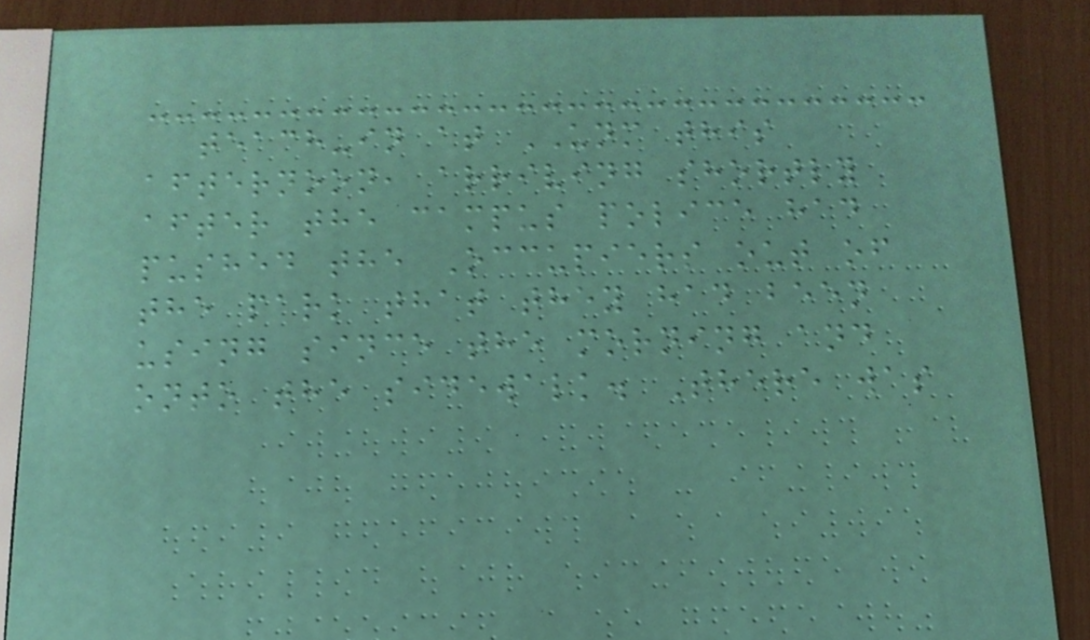teach-in at UNM this
afternoon, arriving shortly
after the campus police had
pushed the Occupiers out of
the park that they had been
using since the morning and
onto the sidewalk. There was
